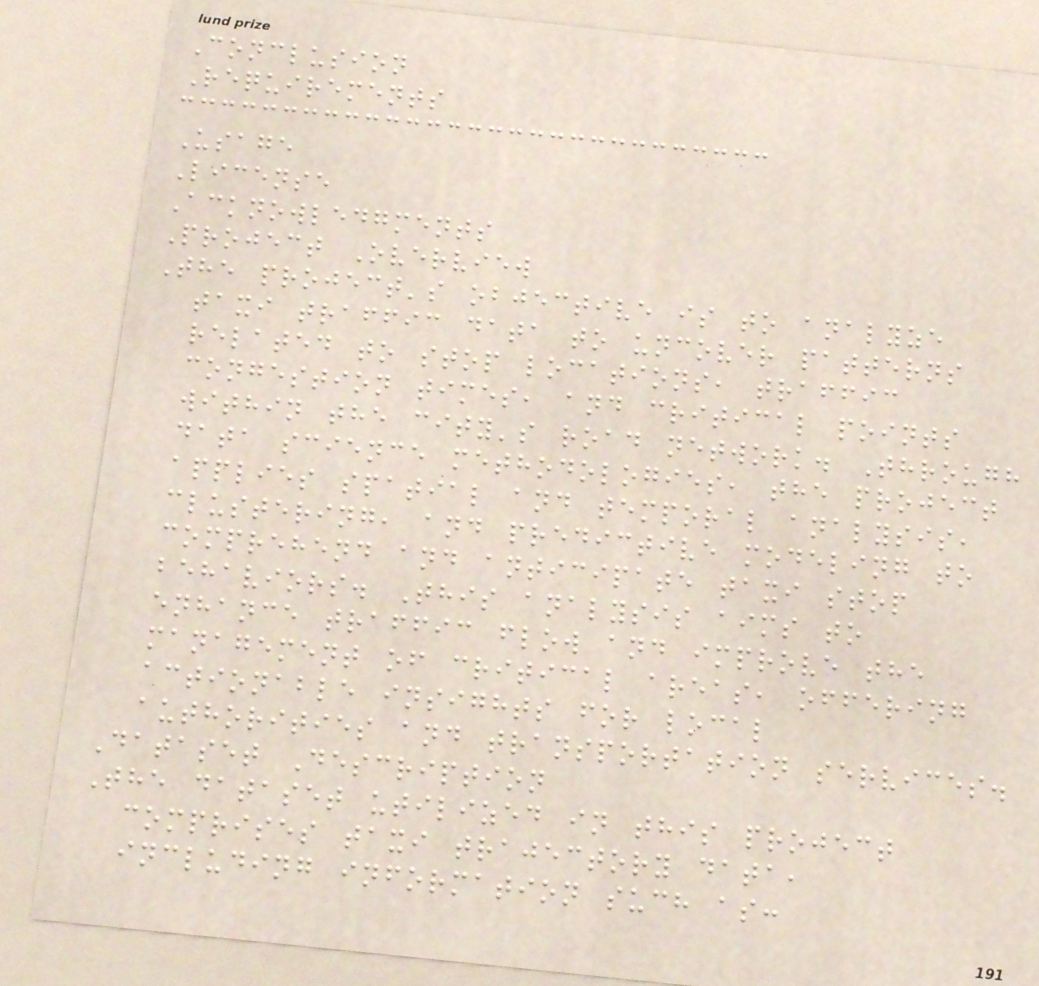Conclusion
Requirements
Usage
License
Acknowledgments
Project Overview
The project's objective is to analyze
taxi traffic data to uncover patterns
related to stop locations, traffic
congestion times, and critical points
within the city's road network. Through
data science methodologies, the project
applies spatial and temporal analysis,
clustering, and predictive modeling to
comprehend and anticipate taxi stop
behaviors. This analysis aims to
enhance traffic flow and improve the
management of critical areas, offering
actionable insights for local
authorities and transportation services.
Dataset Description
The dataset utilized in this project
comprises taxi trajectory data,
including information such as:
